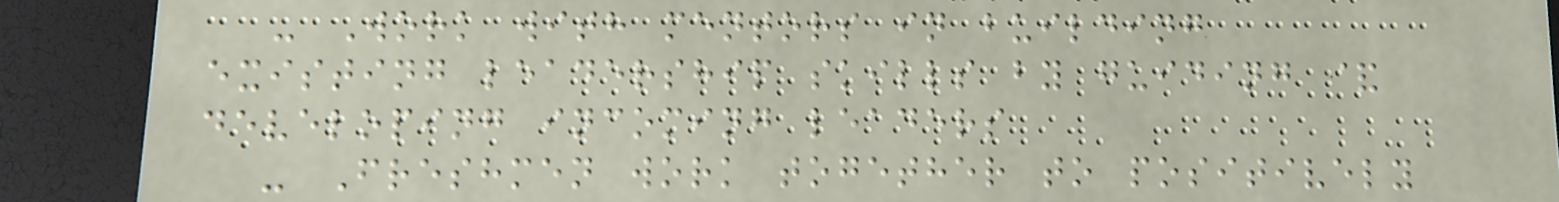- Work with mentors in building
existing leadership skills by guiding &
developing incoming leaders
- Freshmen work together to positively
